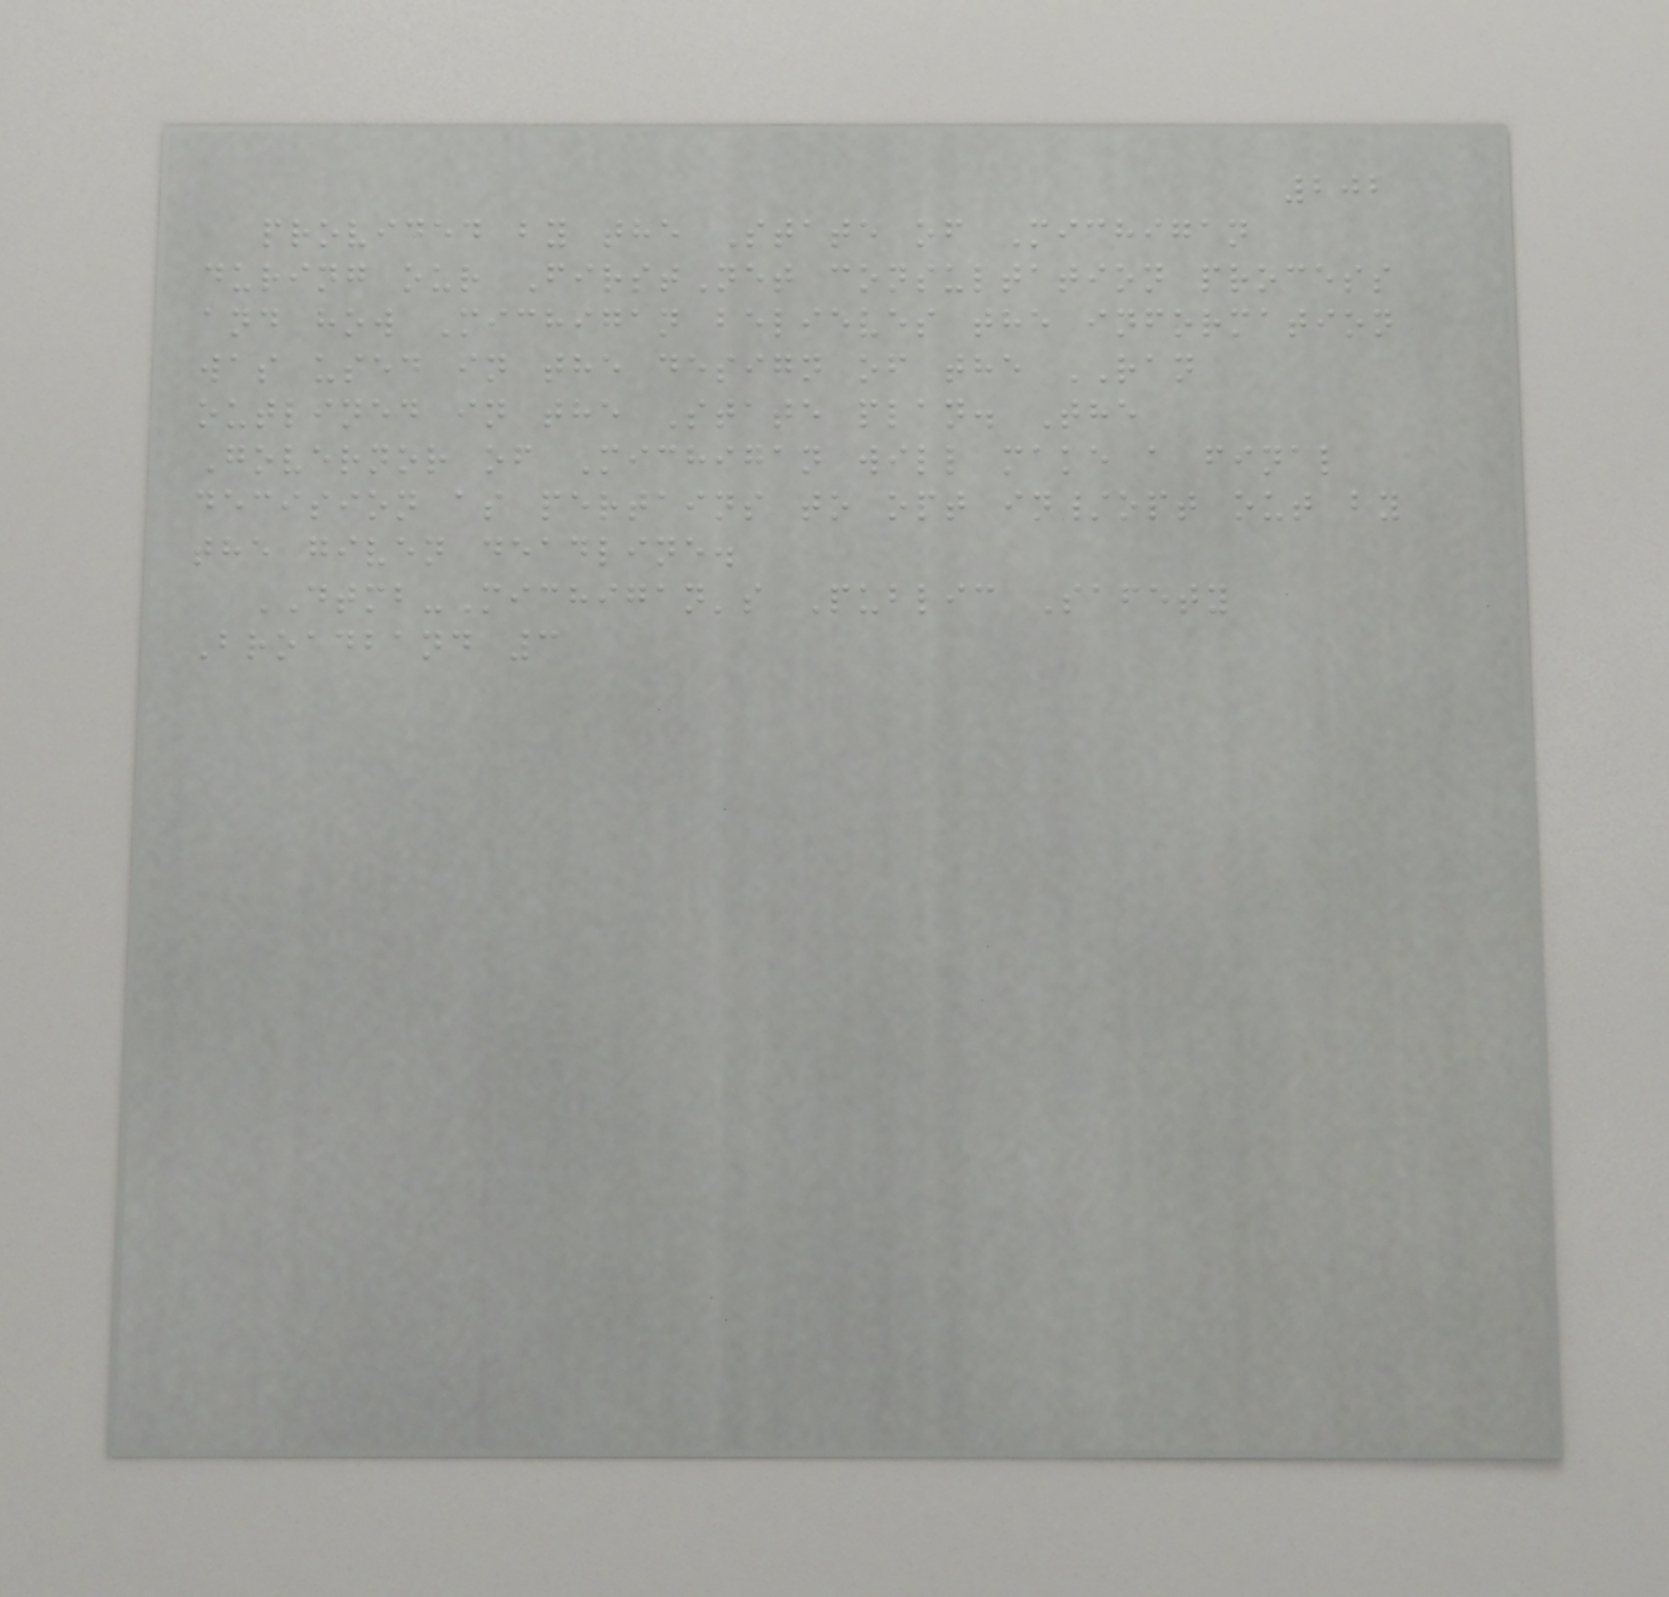202
provided by the State of Michigan
during our FirstNet consultation process
and how Michigan believes the information
was used in the design of the RAN
outlined in the State plan. The
Governor of Michigan will make a final
decision as pertains to opt in/opt out by
the given deadline.
DTMB-Michigan's Public Safety
Broadband 3
